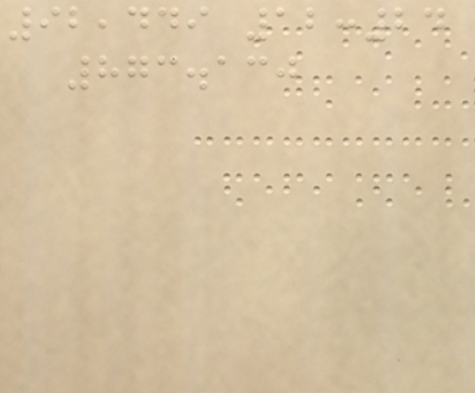92,449 12:24
873.130
